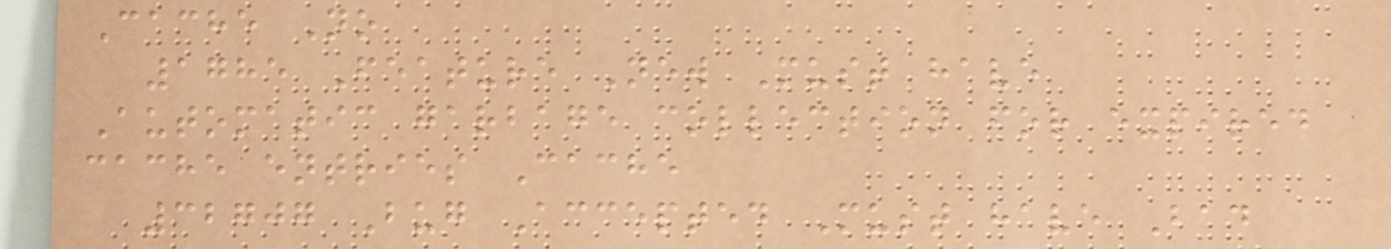Cache No
1785 Feature New Must have
Automatic garbage collection for expired
cache entries Cache
32707 Bug Accepted Must have Bad
